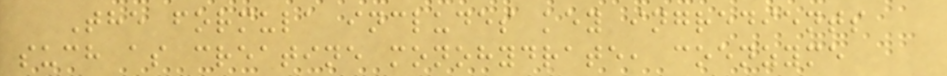The formula includes key ingredients
such as creatine monohydrate, coenzyme
